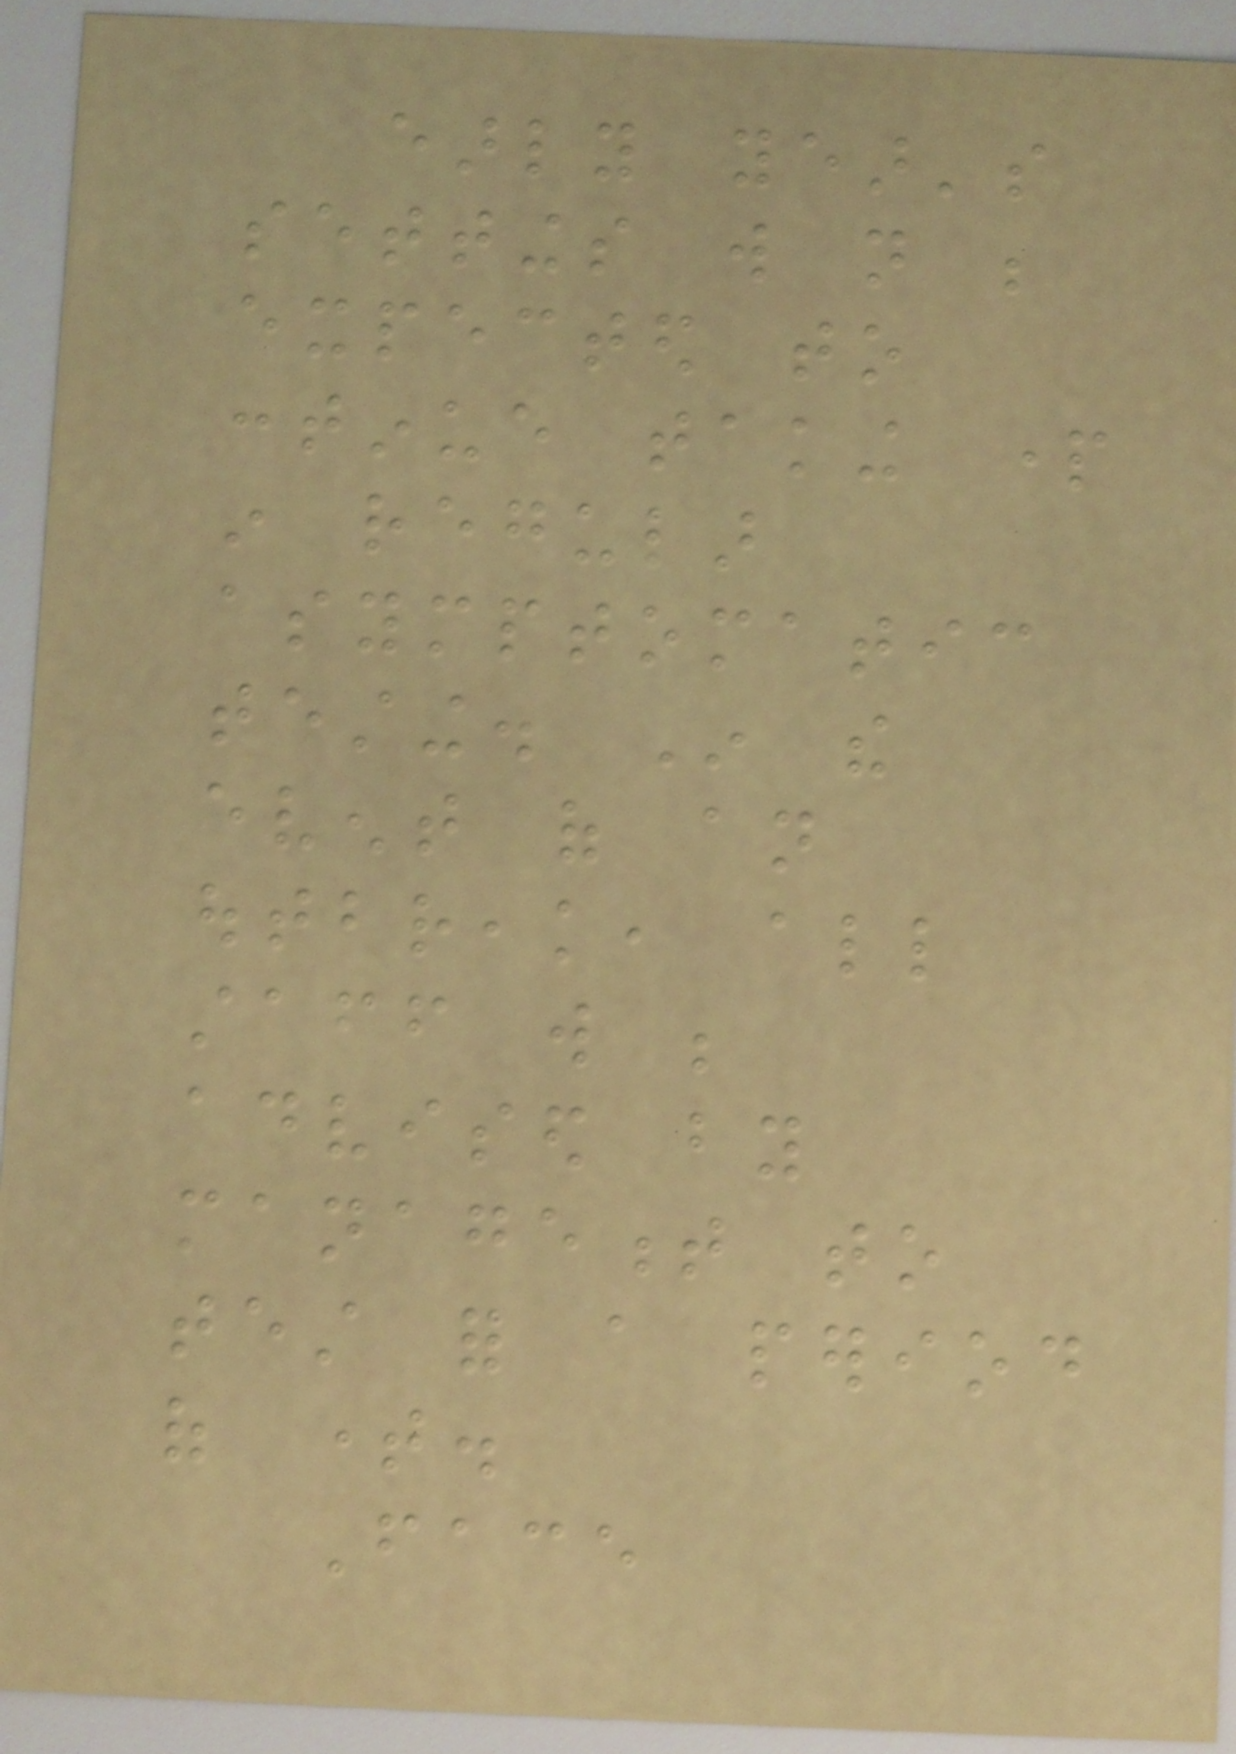early year's
settings will not be
expected to
continue taking part
in regular
asymptomatic
testing. In the
event of an
outbreak, all
staff will be
advised by
management to
test for a period
of time.
Face
